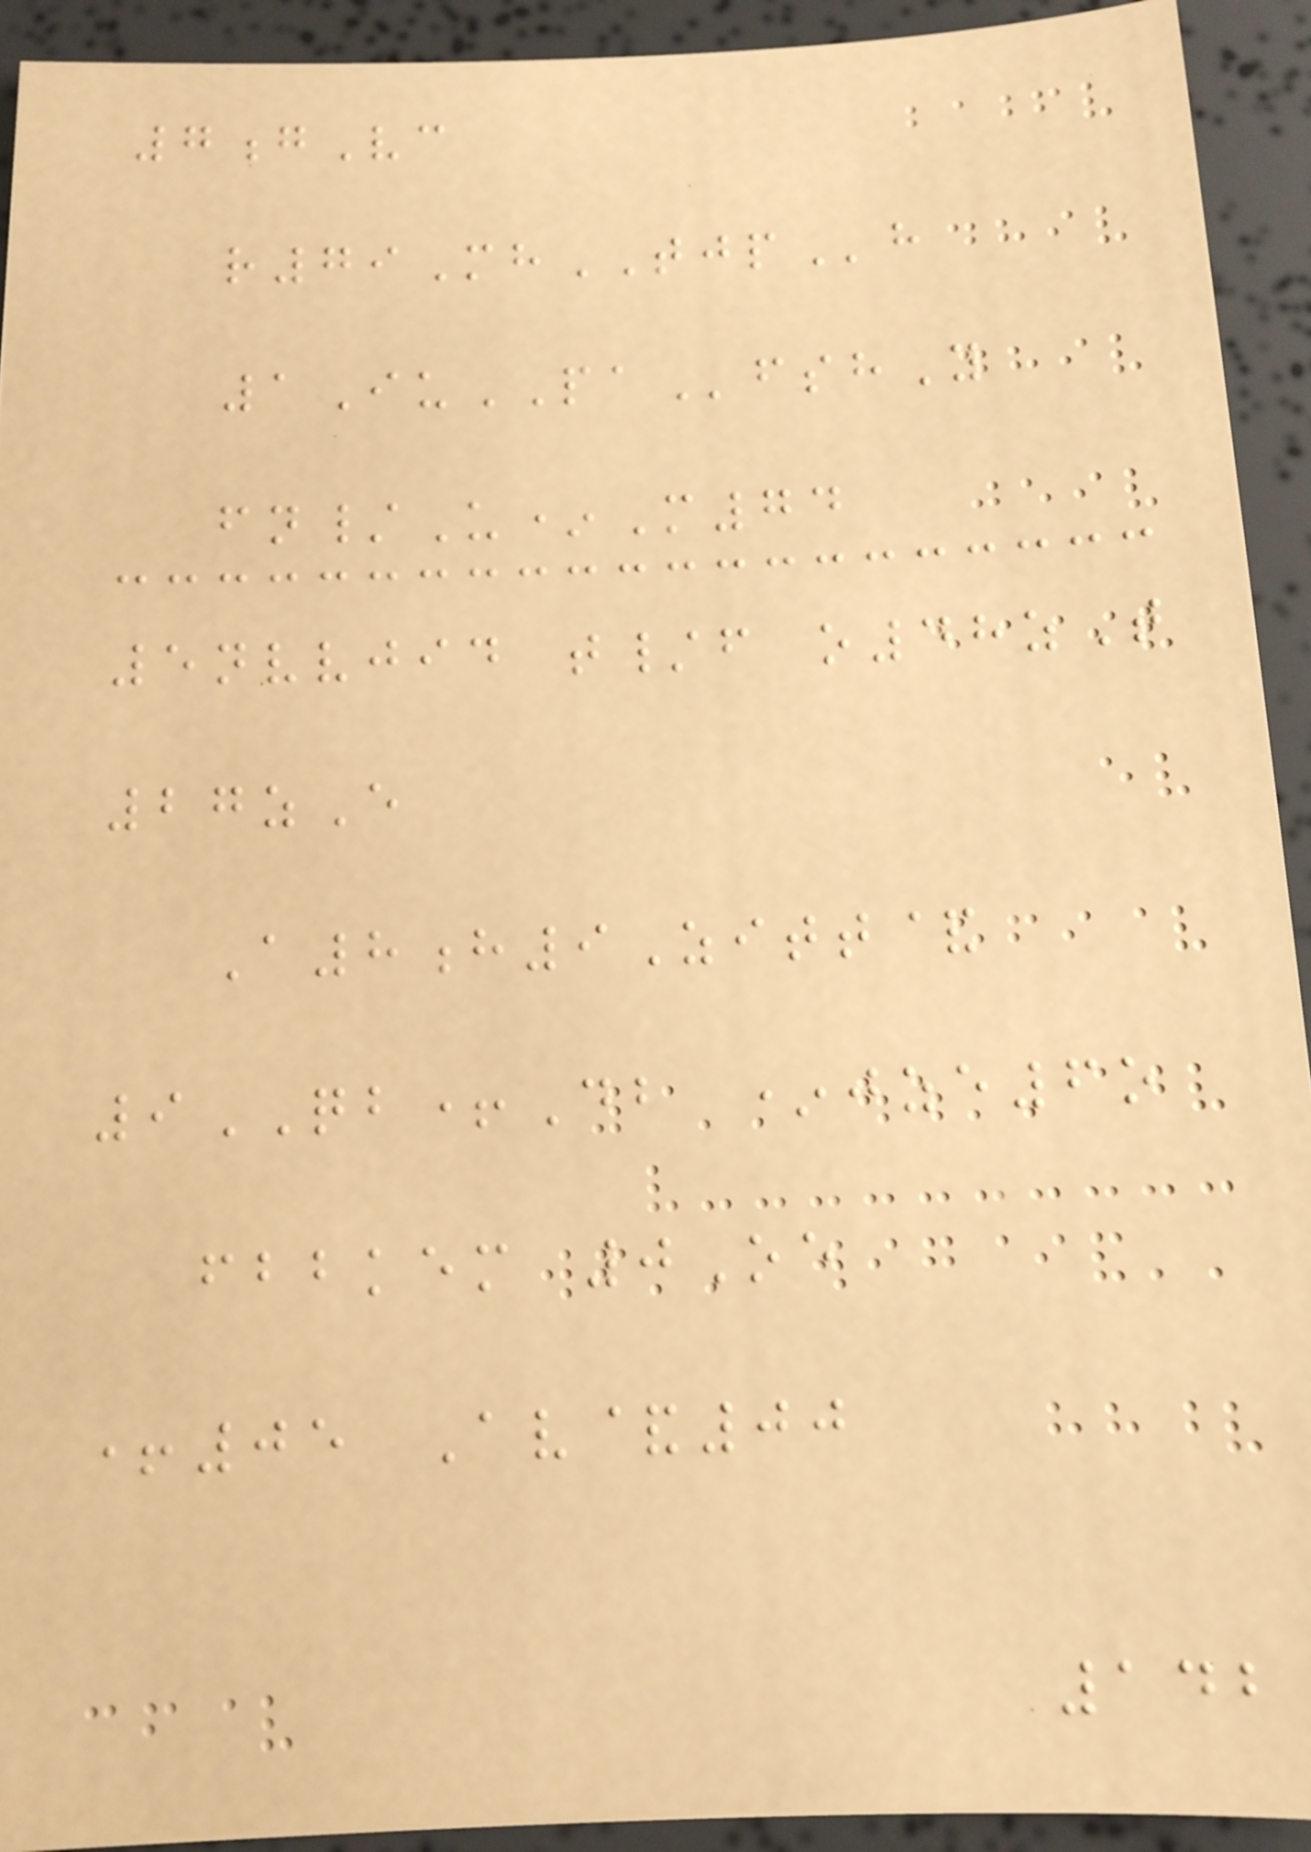7gVc
r79MhTJPh
1IuPAfshY
fn/U*M74
5nvvjid t/f o48zT
27zE
A8h9Zitt&
9QB+Db *jze6o
fbbkem 0Oe
+05 Av&00
142
